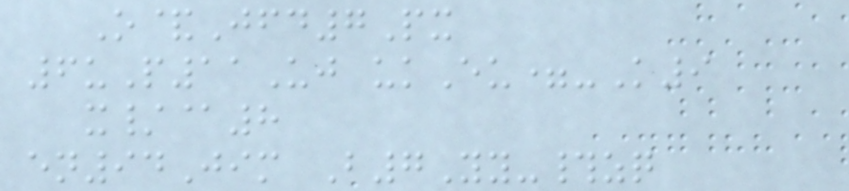O&Jfd7Px
6uP11Uj ukEu=-K9
x/@8
en94Jim B7Yy-#zq
